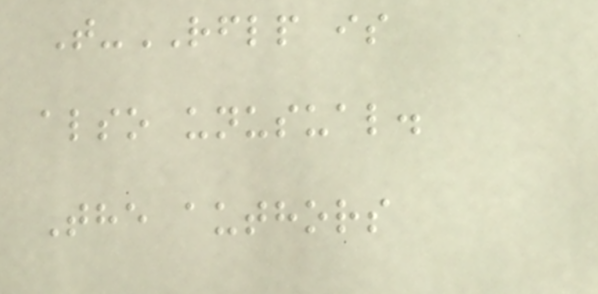T-RFLP is
also unusual.
The authors
